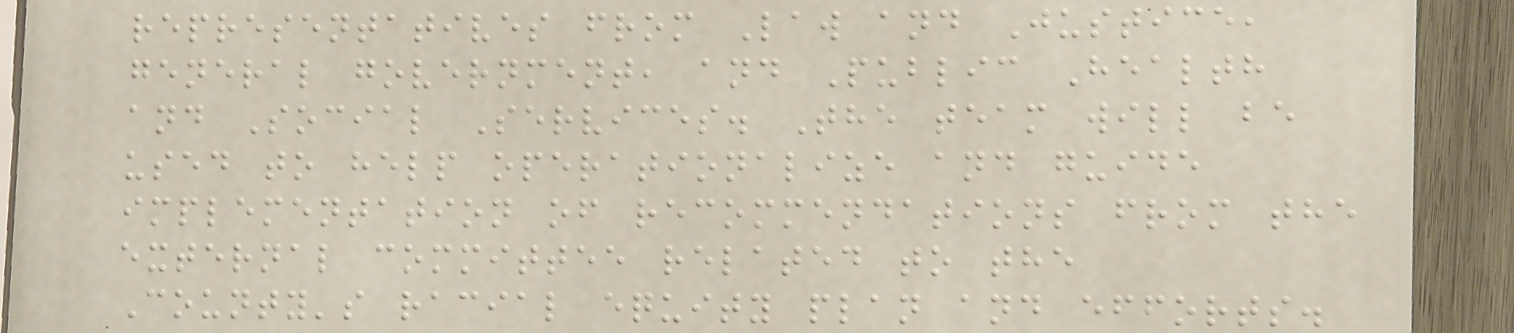representatives from Law and Justice,
general government, and Public Health
and Social Services. The team will be
used to help operationalize and guide
implementation of recommendations from the
external committee related to the
County's racial equity plan and efforts.
